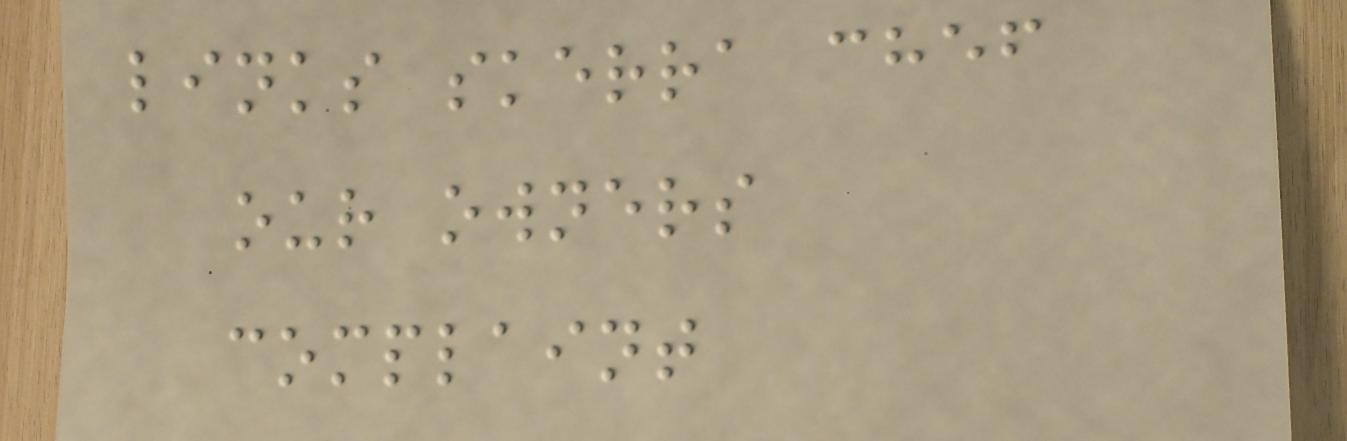links skerra chef
our owners
complaint
